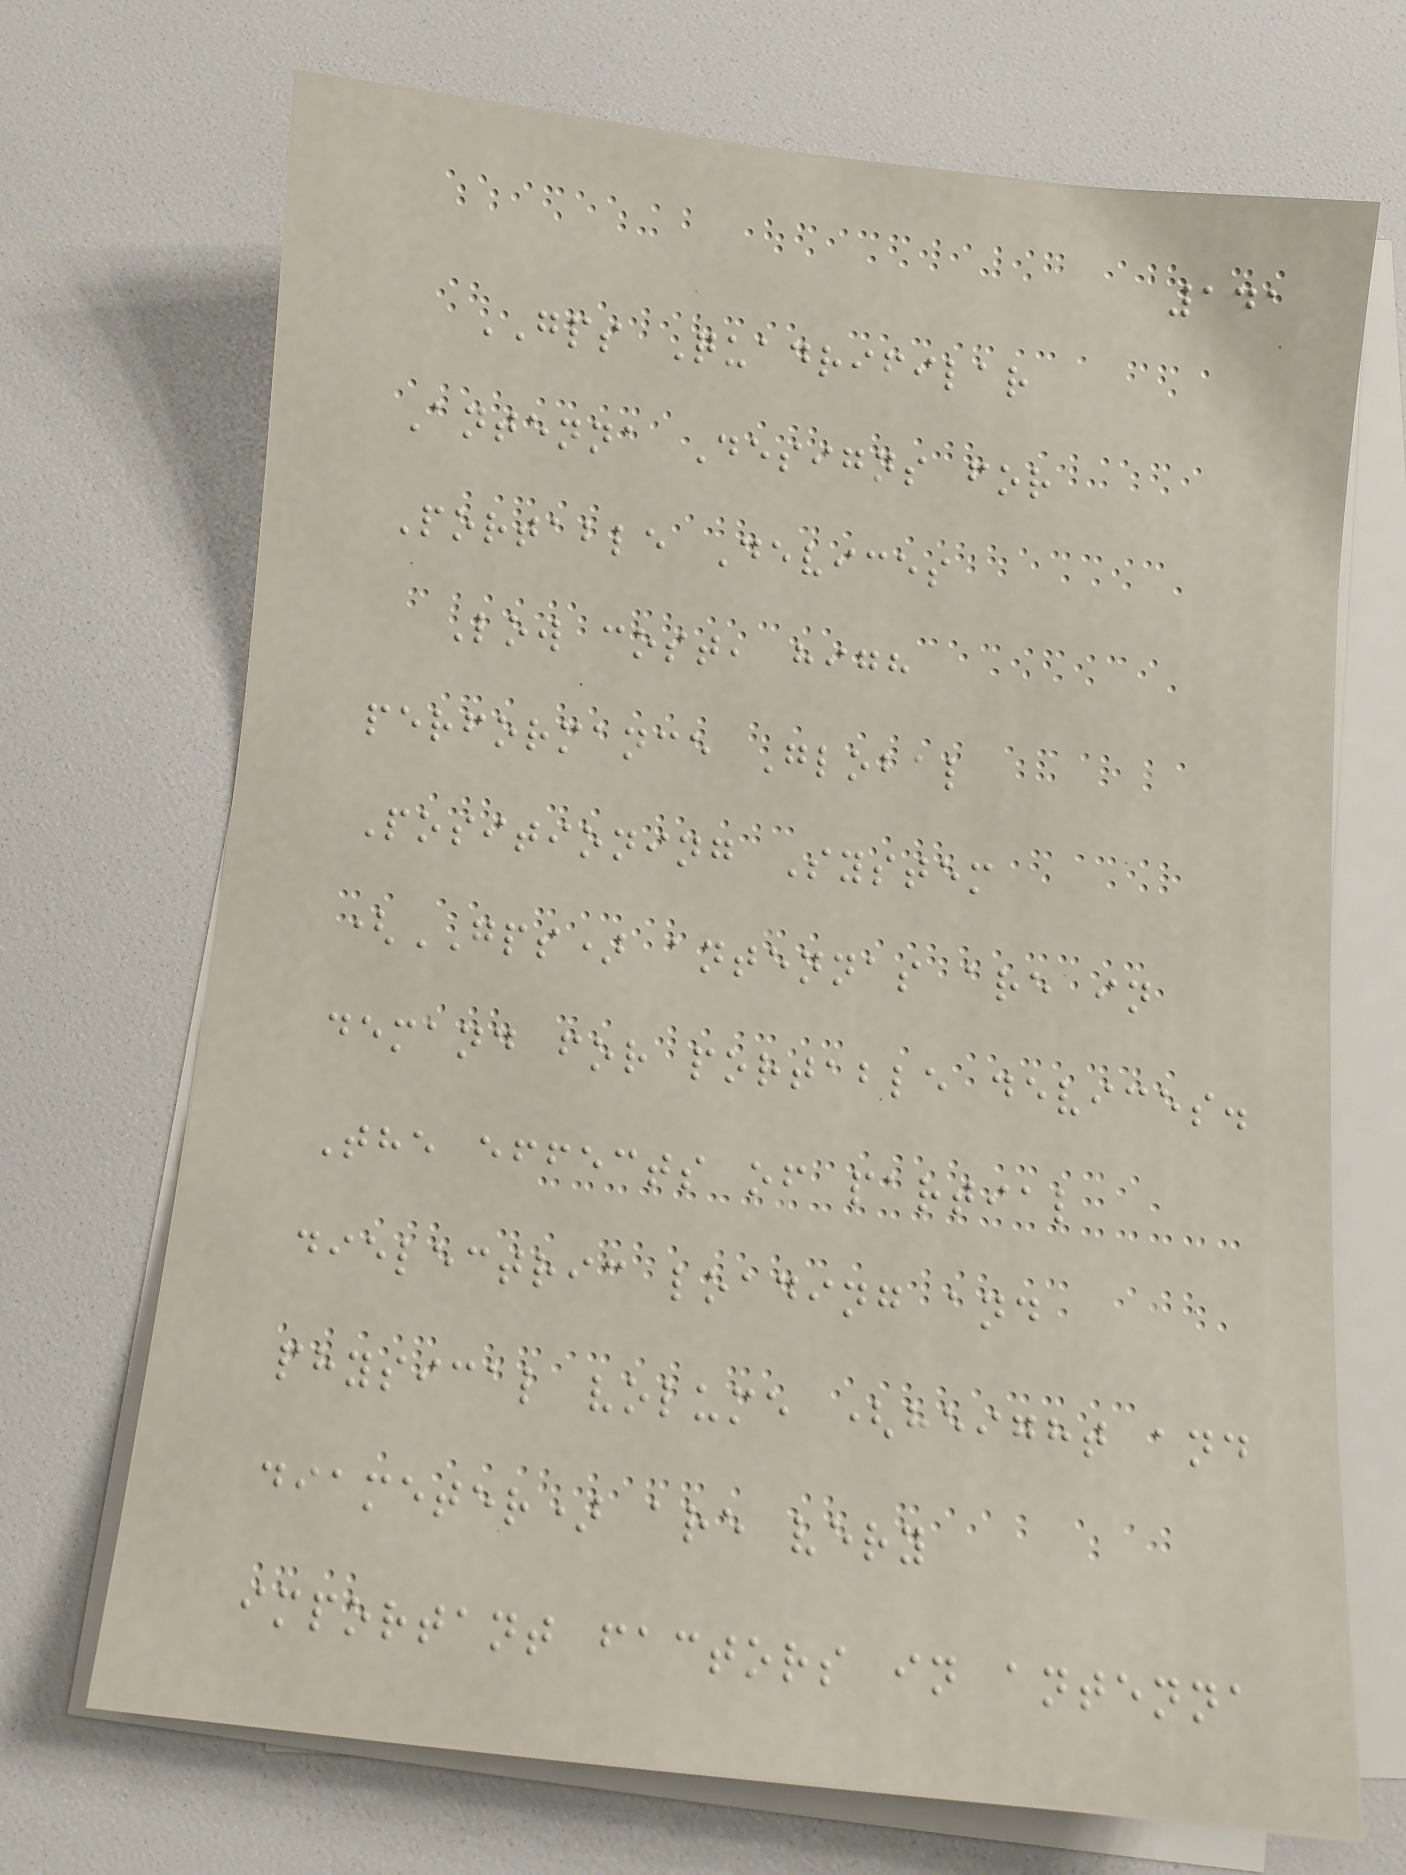141
GPS Quadrifilar
Antenna Designs for
Portable Devices
Low cost, high
performance Global
Positioning System
(GPS) antennas are in
demand for portable devices.
The effects of partial
dielectric loading and
physical volume (height and
diameter) are very
important factors in antenna
